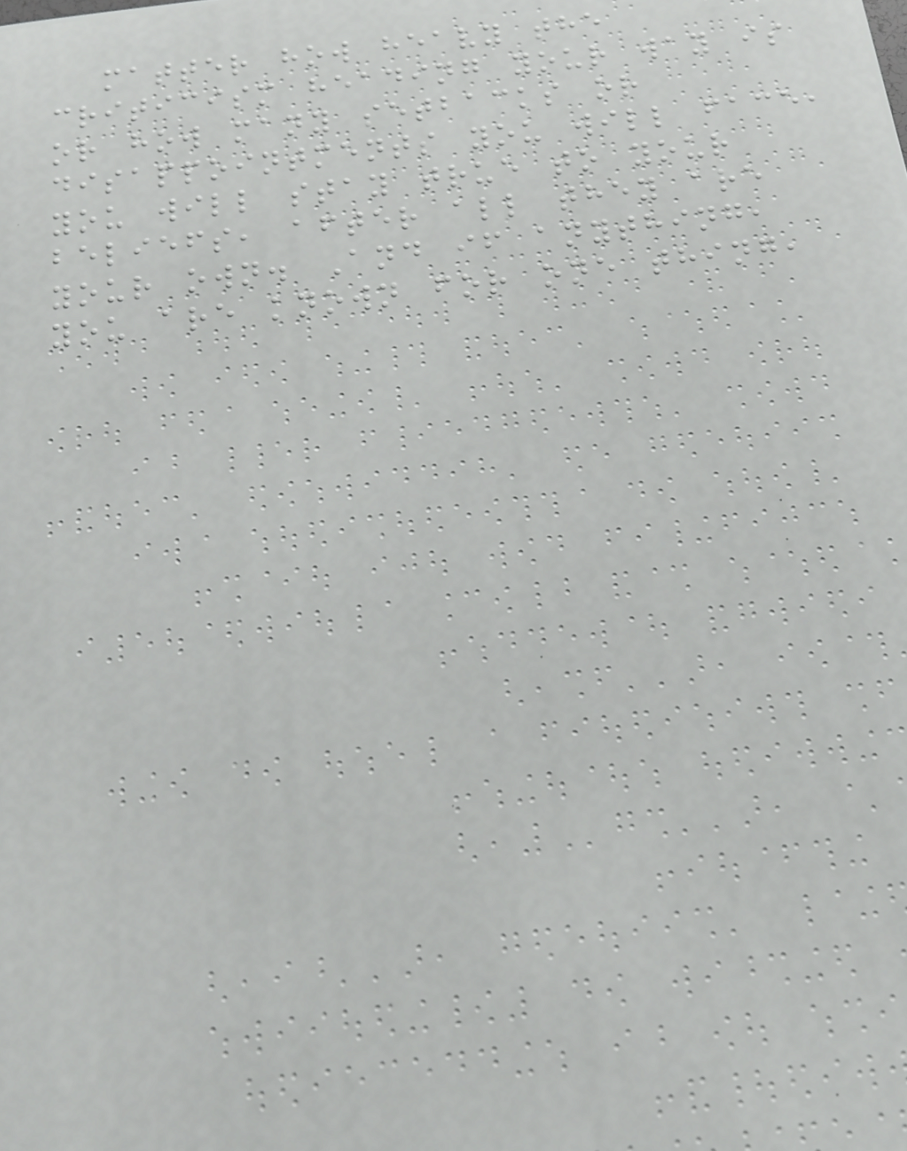matter how heavy the
criticism heading your way is
or how many setbacks or
disappointments you will face,
you will stay true to your
beliefs, after all they are
your own. And if anything,
you are known for one thing,
